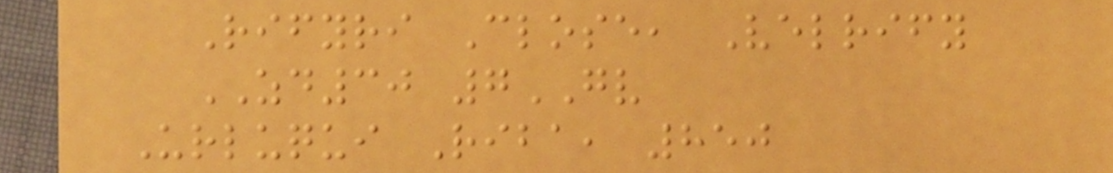Rifyri Close, Velrify
ZD30 7GV
Urluqui Riba, 850
